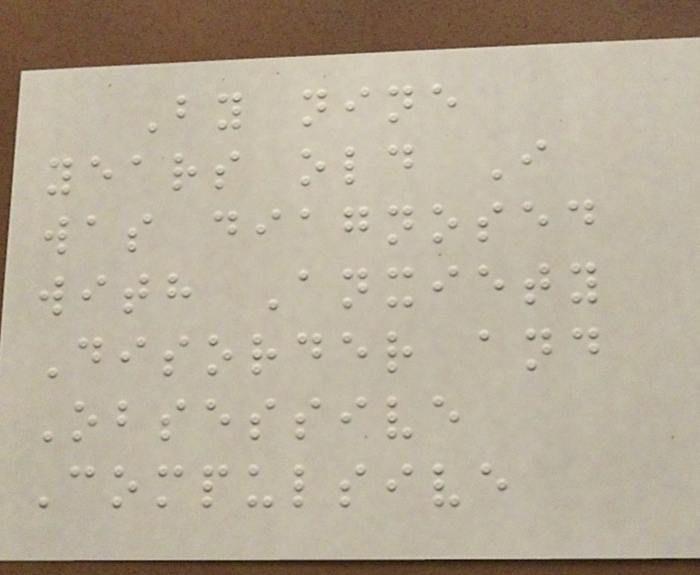By nine
years old I
was diagnosed
with Anxiety
Disorder and
Obsessive
Compulsive
